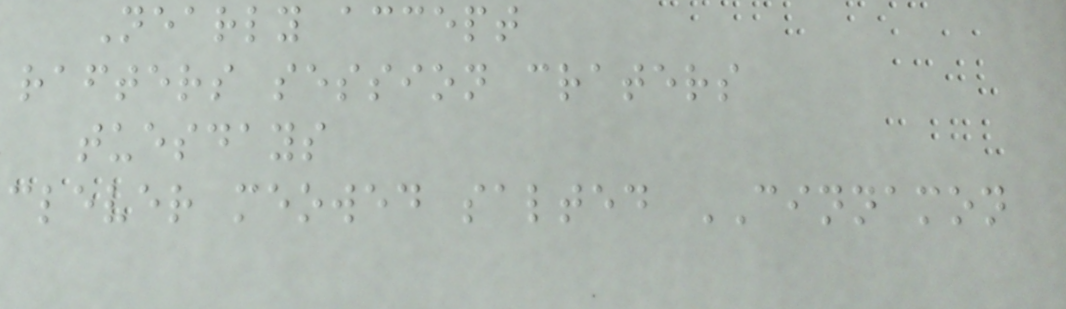Nearly accept
rafters session craters
tuesdays
clever meowed salted CINNAMON
